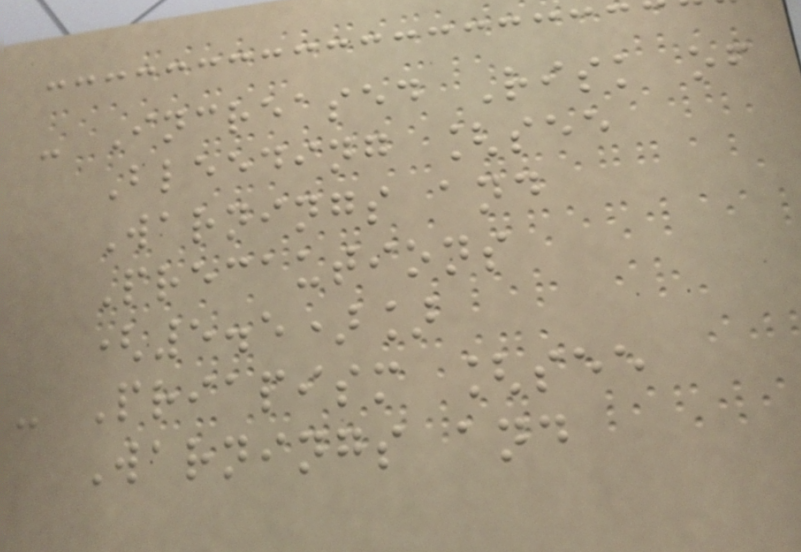- Increased Risk of
Bleeding [see
Warnings and
Precautions
(5.5)]
- Priapism [see
Warnings and
